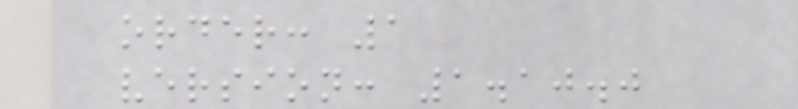order: 1
version: 1.10.0
